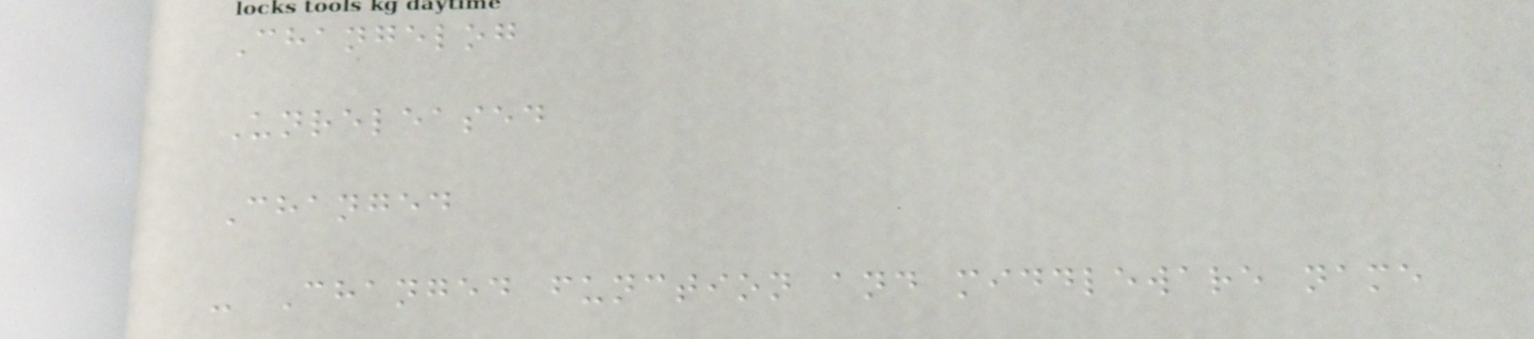Changelog
Unreleased
Changed
- Changed function and middleware name
